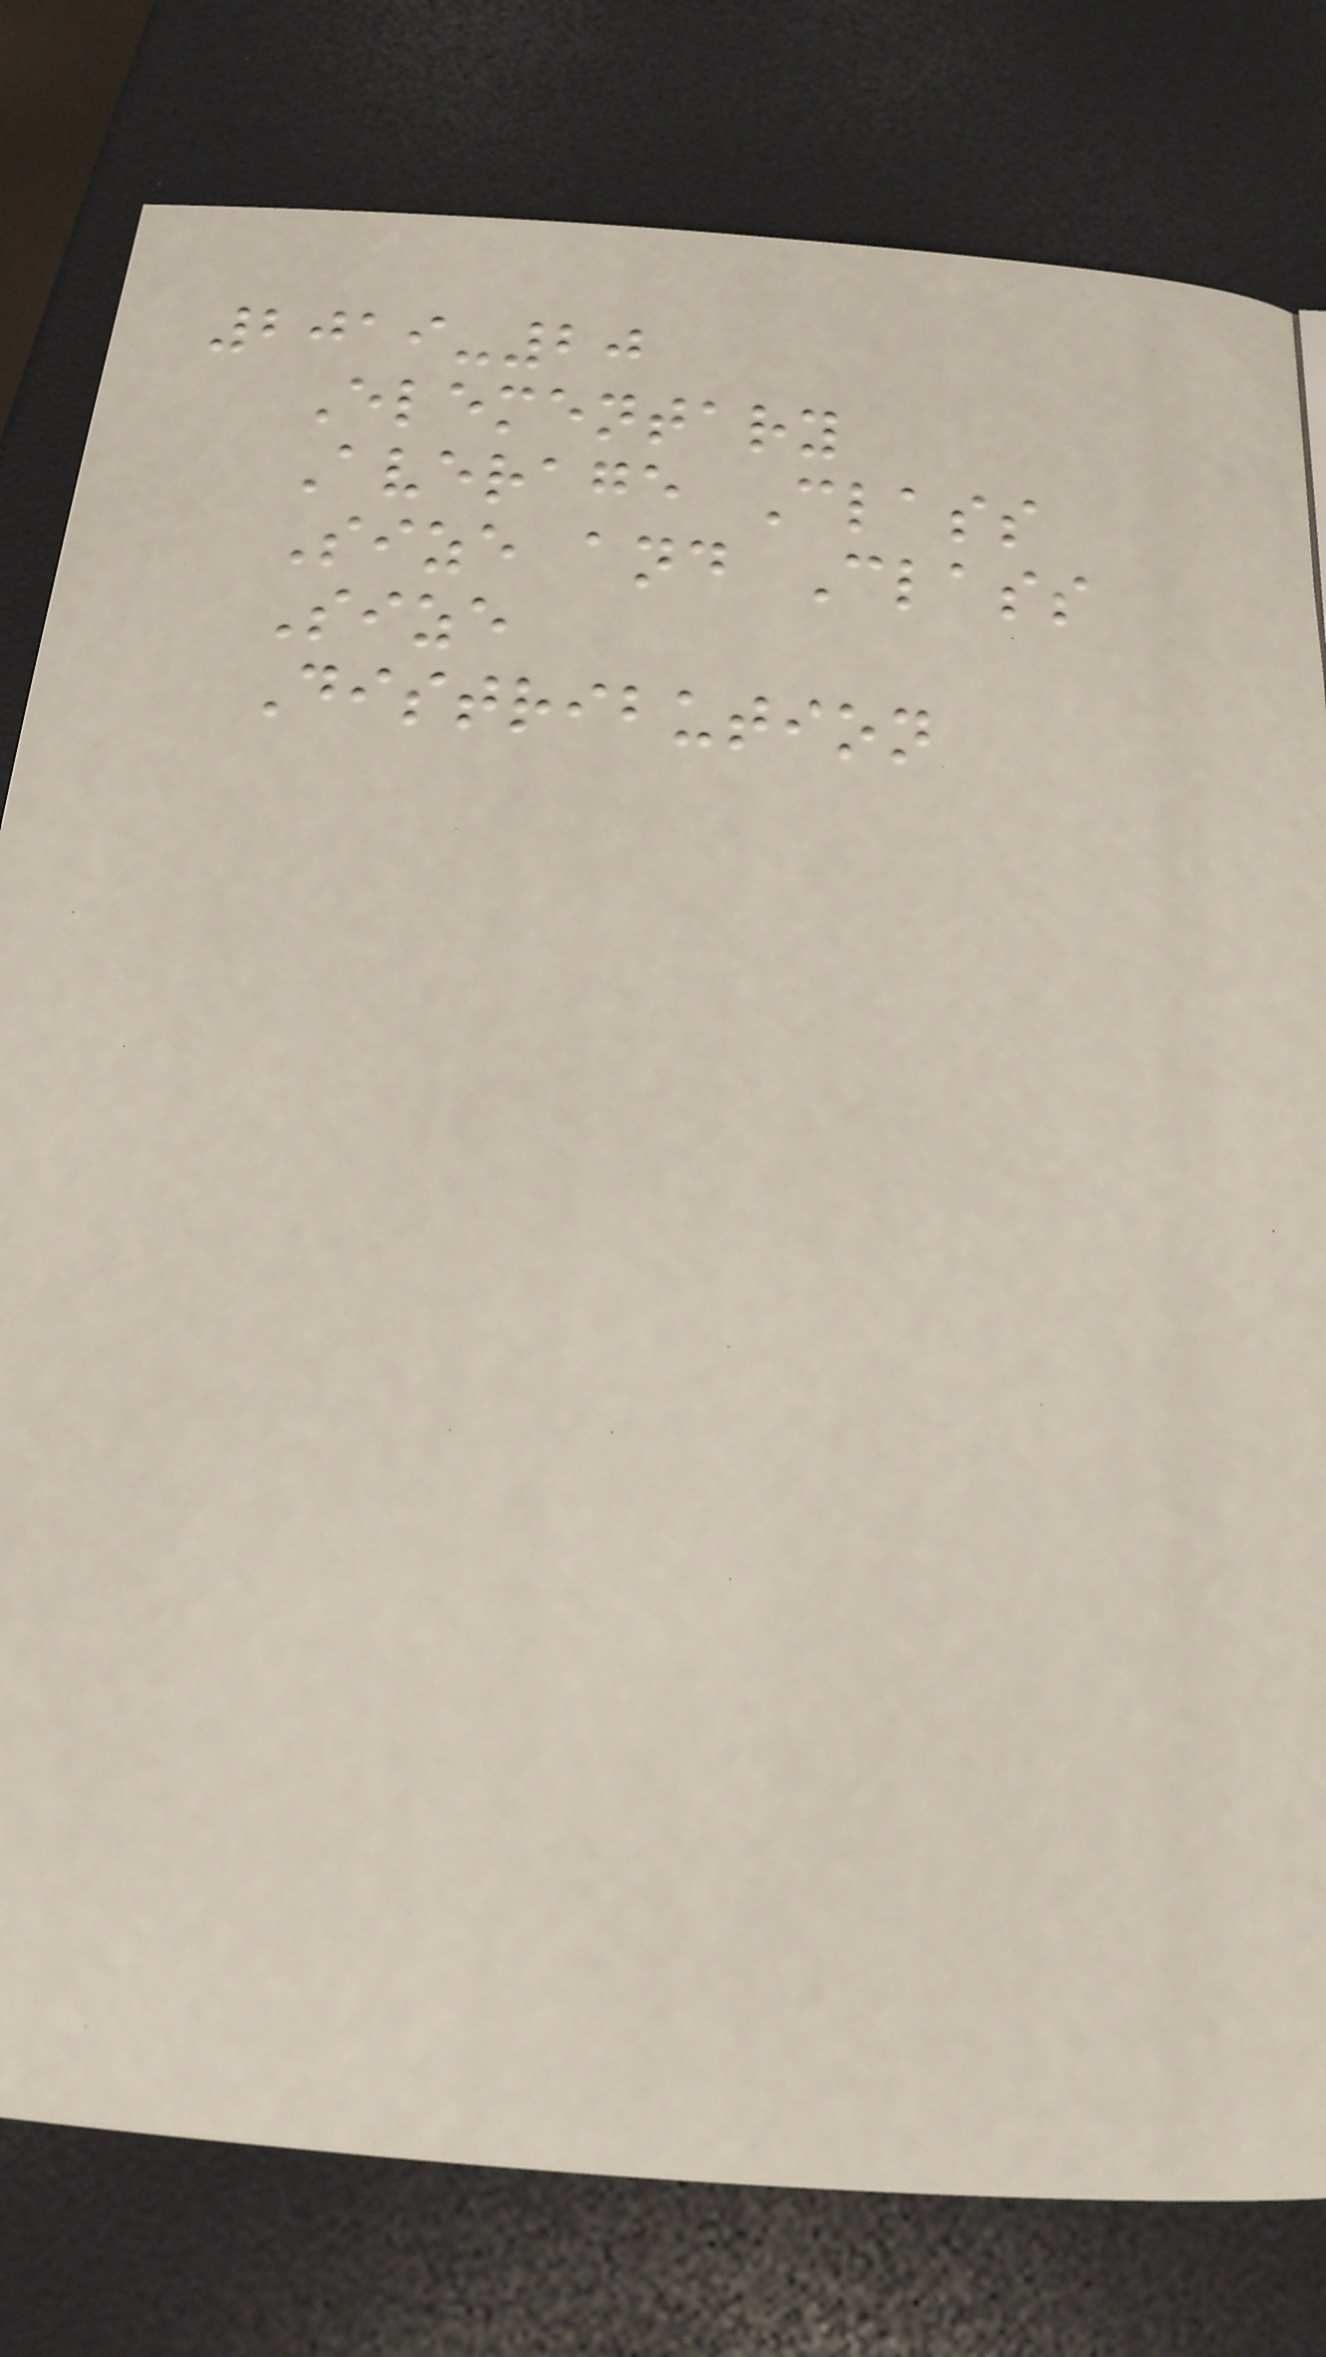2019-20
Elementary
Average Class
Size and Class
Size
Distribution
